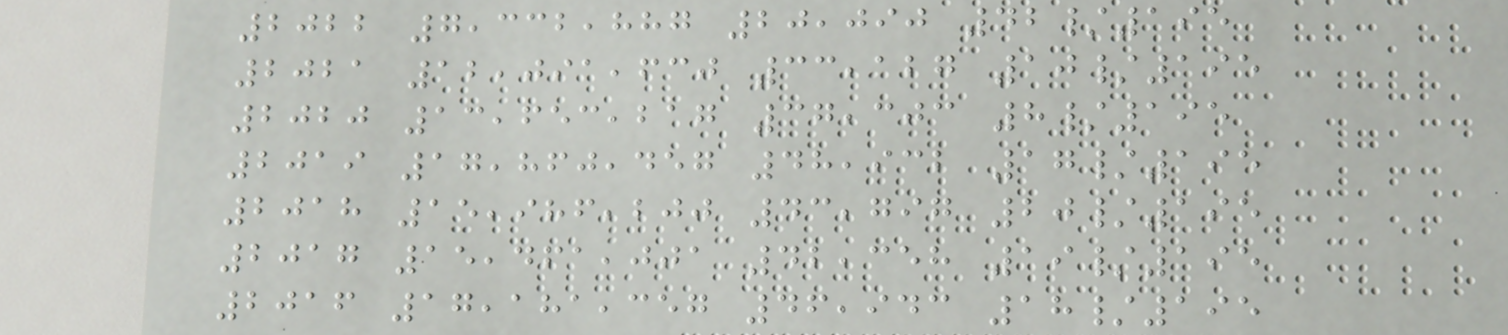2022 7,332,887 20,090 42/195
2021 12,091,630 33,127 10/195
2020 13,653,217 37,303 8/195
2019 17,860,457 48,932 17/195
2018 15,986,200 43,797 20/195
2017 15,461,001 42,358 19/195
2016 17,181,357 46,943 18/195
